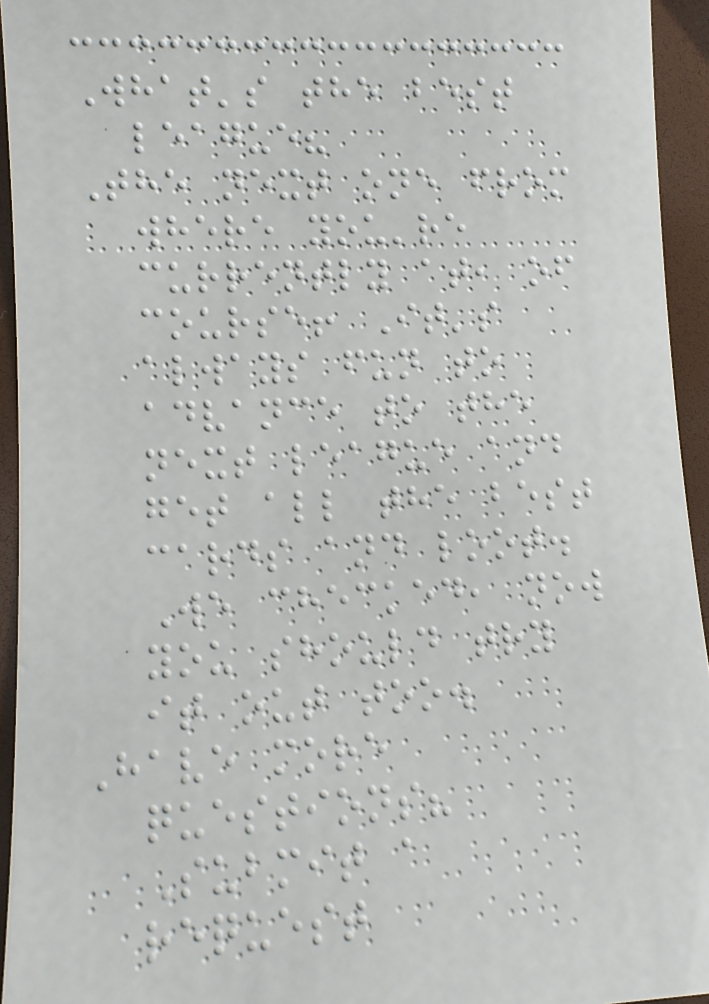What's the best
league?
The next one from
where you're
currently at, of
course! It's
always fun to
advance to the
next league and
get all the best
cards and loot.
We checked, now
you should try
it out too.
Have more
questions?
Submit a
request
